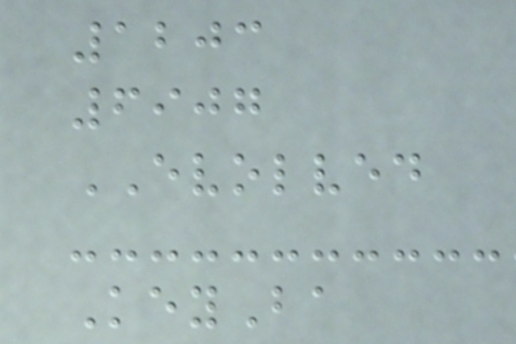1203
6907
EVOLVED
KeyBa
